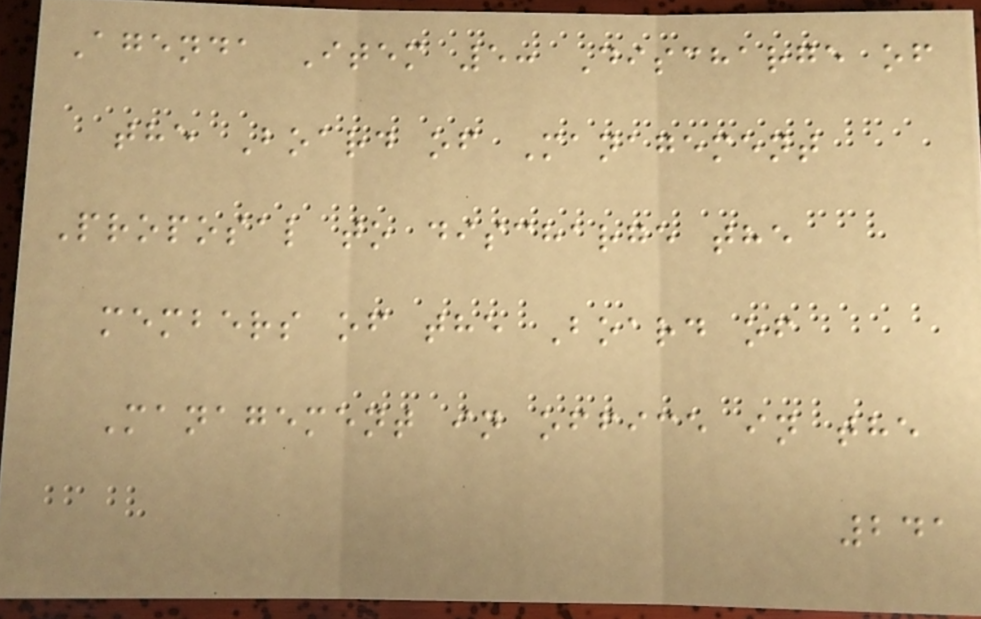Agenda Item 5: Discharge of
the Board of Management
Proposal to discharge the
members of the Board of
Management in office in the
241
